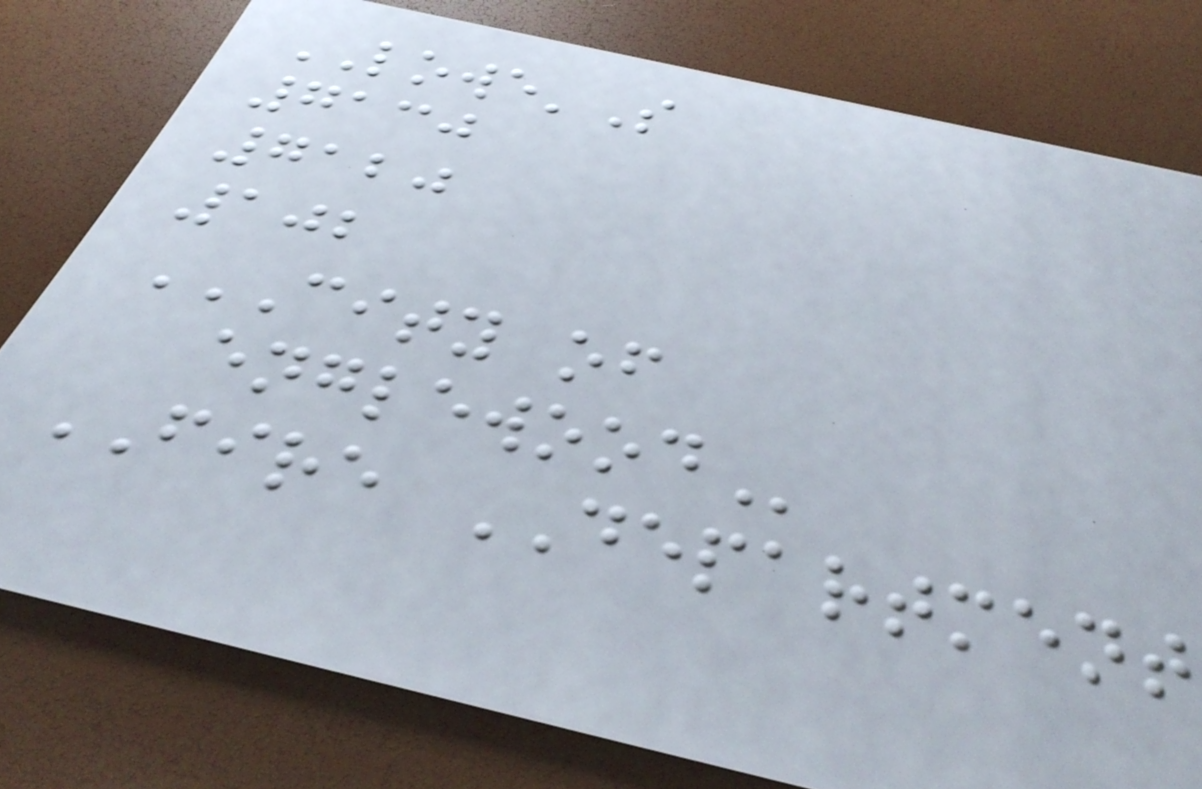LOWE'S
7130
7120
102
CITY OF
ENGLEWOOD
FIRE DEPARTMENT
